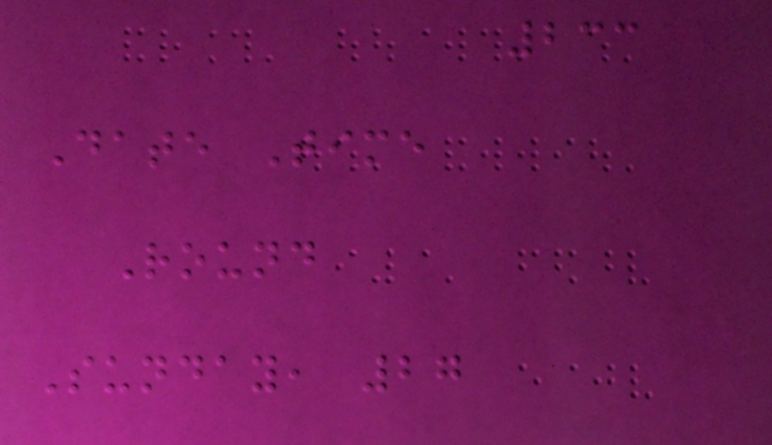233
Date Time
Round
Sunday, 27
